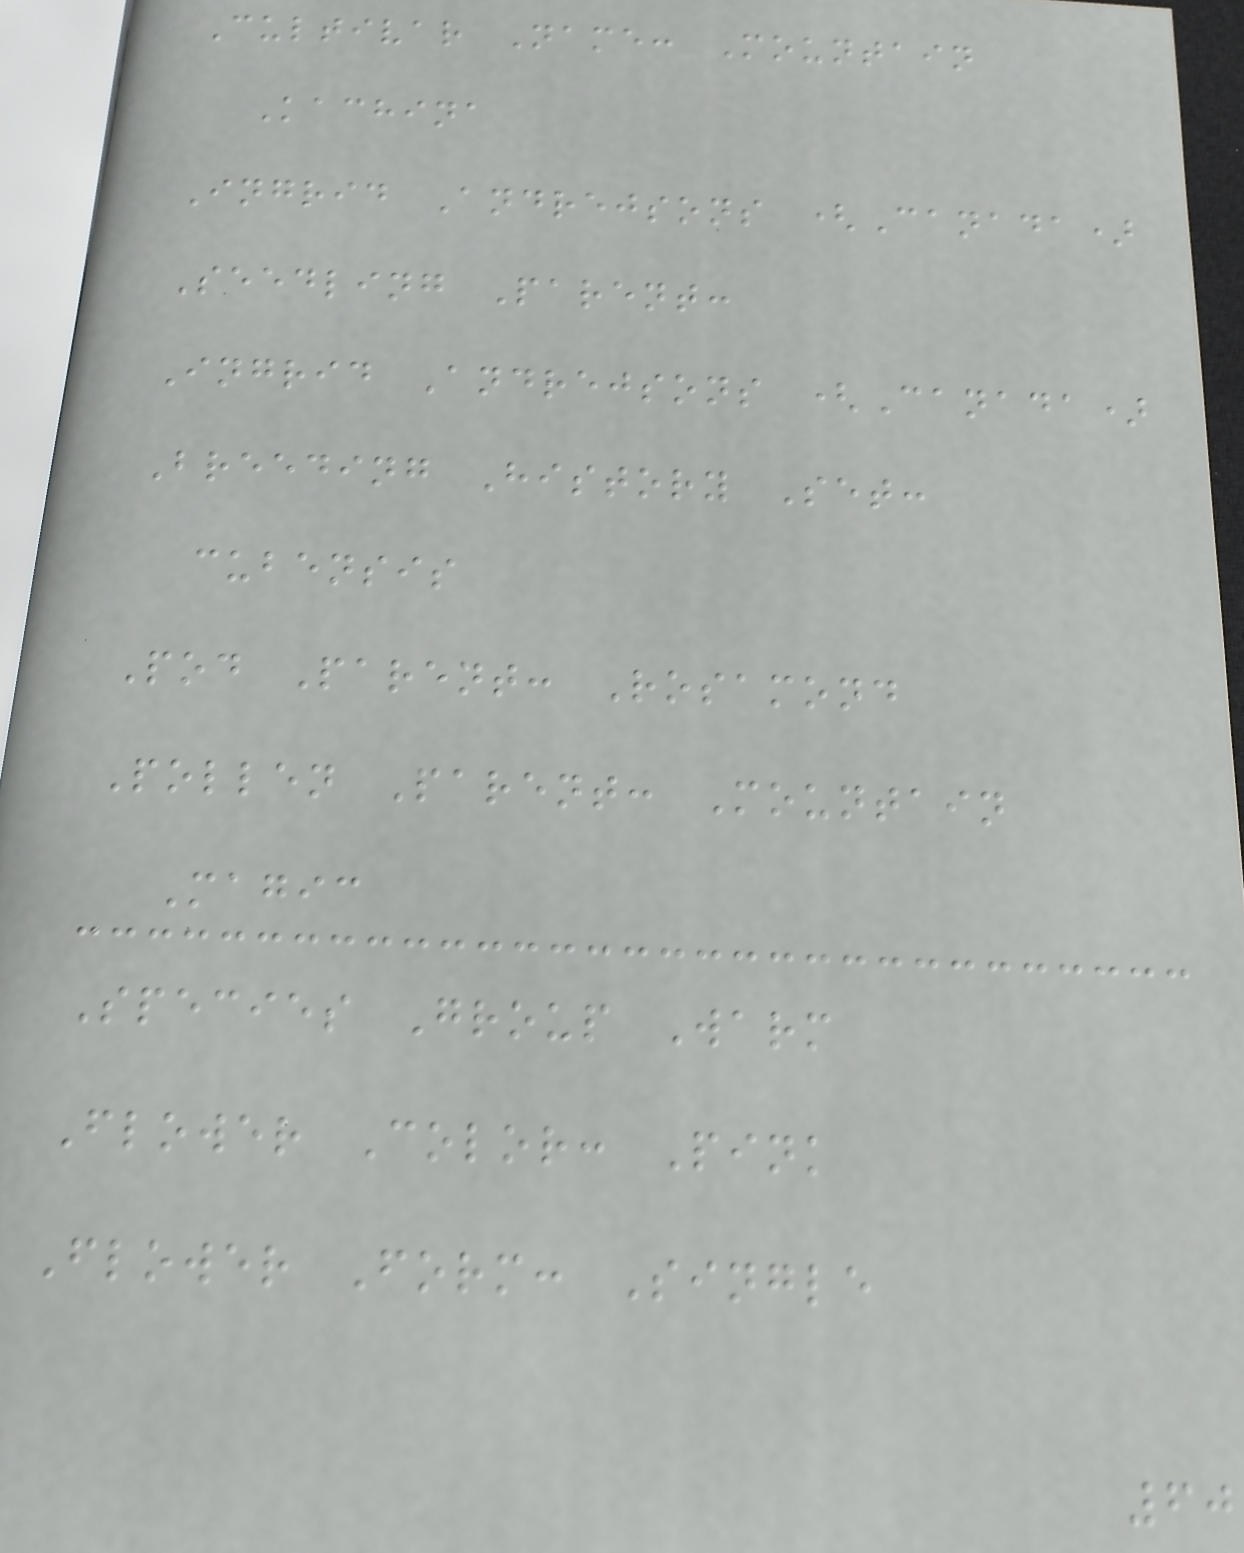Cultivar Name: Mountain
Kachina
Ingrid Andrejsons (Canada)
Seedling Parent:
Ingrid Andrejsons (Canada)
Breeding History Set:
cubensis
Pod Parent: Rosamond
Pollen Parent: Mountain
Magic
Species Group Warm
Flower Color: Pink
Flower Form: Single
60
